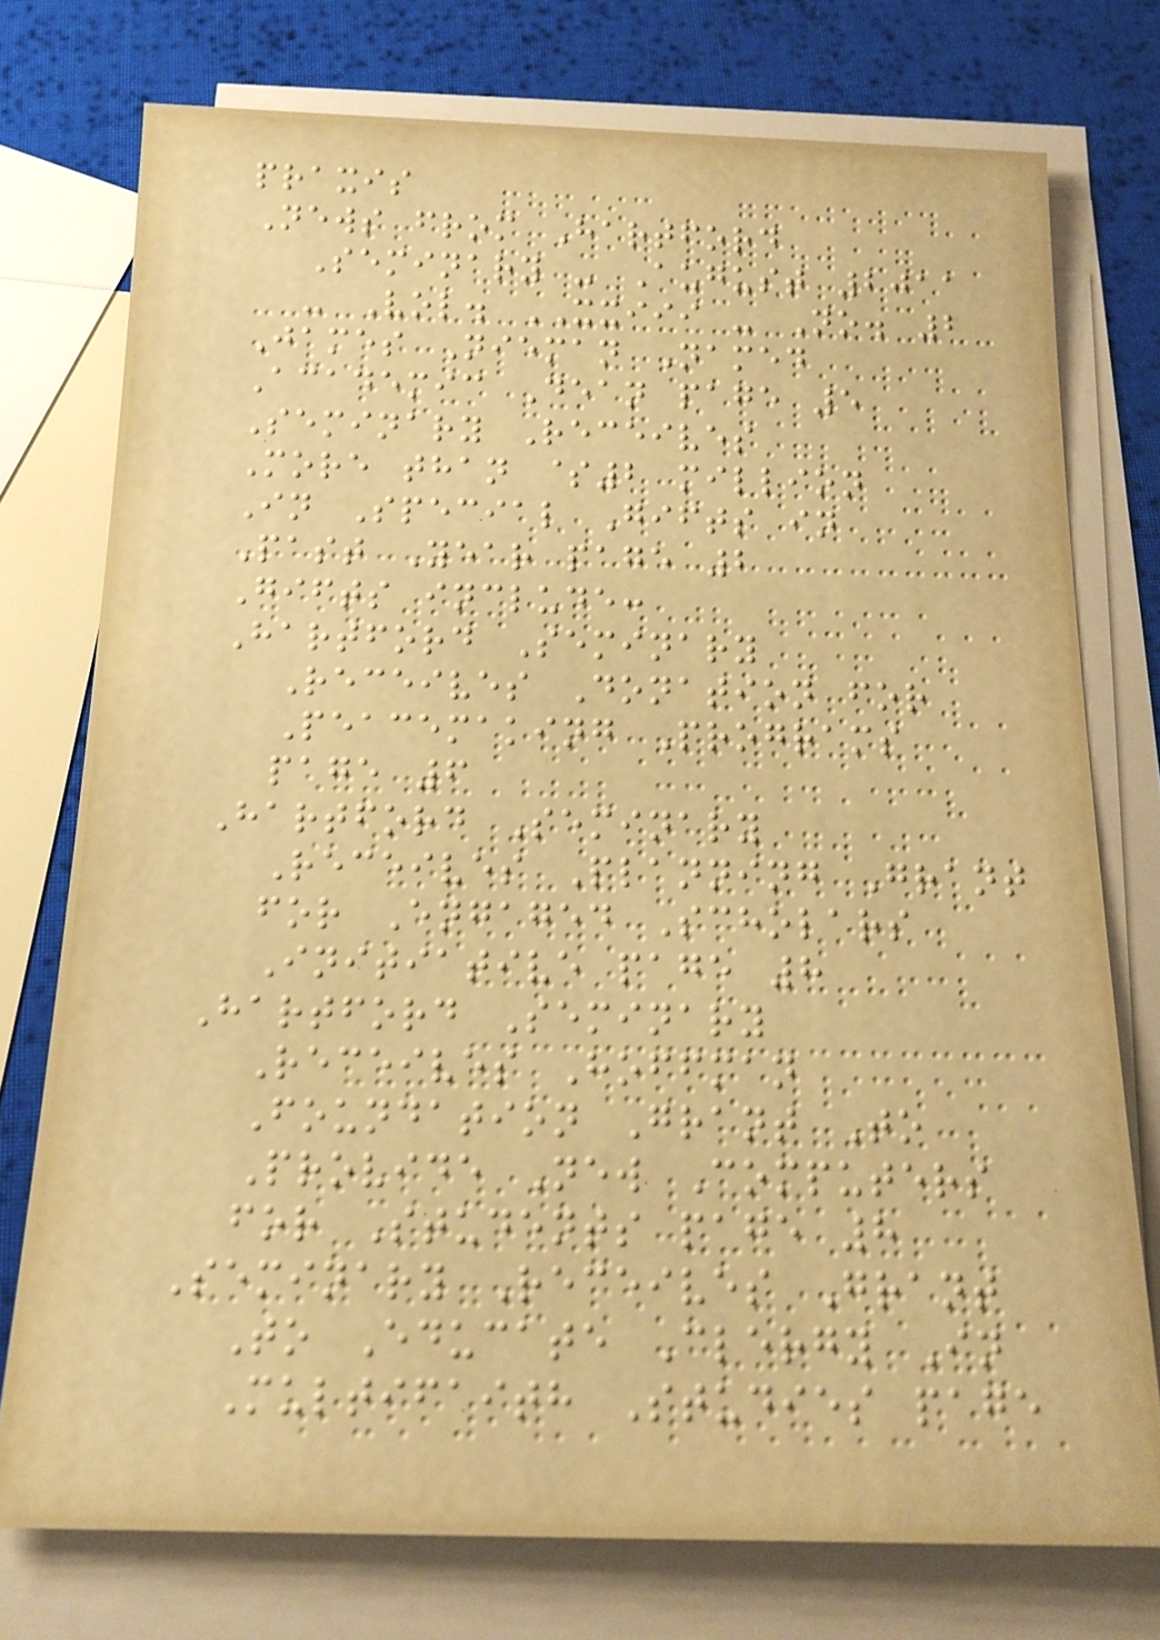praxis
News from Hartford
Seminary - August 2011
- Vol. XXIII - No. 2
James Nieman Named
Academic Dean page 5
Seminary Receives
More than $2 million
In Special Gifts in
Past Year page 2
Gifts include:
Hartford Seminary
Receives Donation for
Peacemaking Programs
page 6
Hartford Seminary
Receives Planning Grant
for Engaged Scholars
Initiative page 8
Hartford Seminary
Receives Hoffman
Foundation Grant To
Provide New Computers
for Students page 8
Seminary Receives Grant
To Educate Clergy In
Multifaith Studies page
